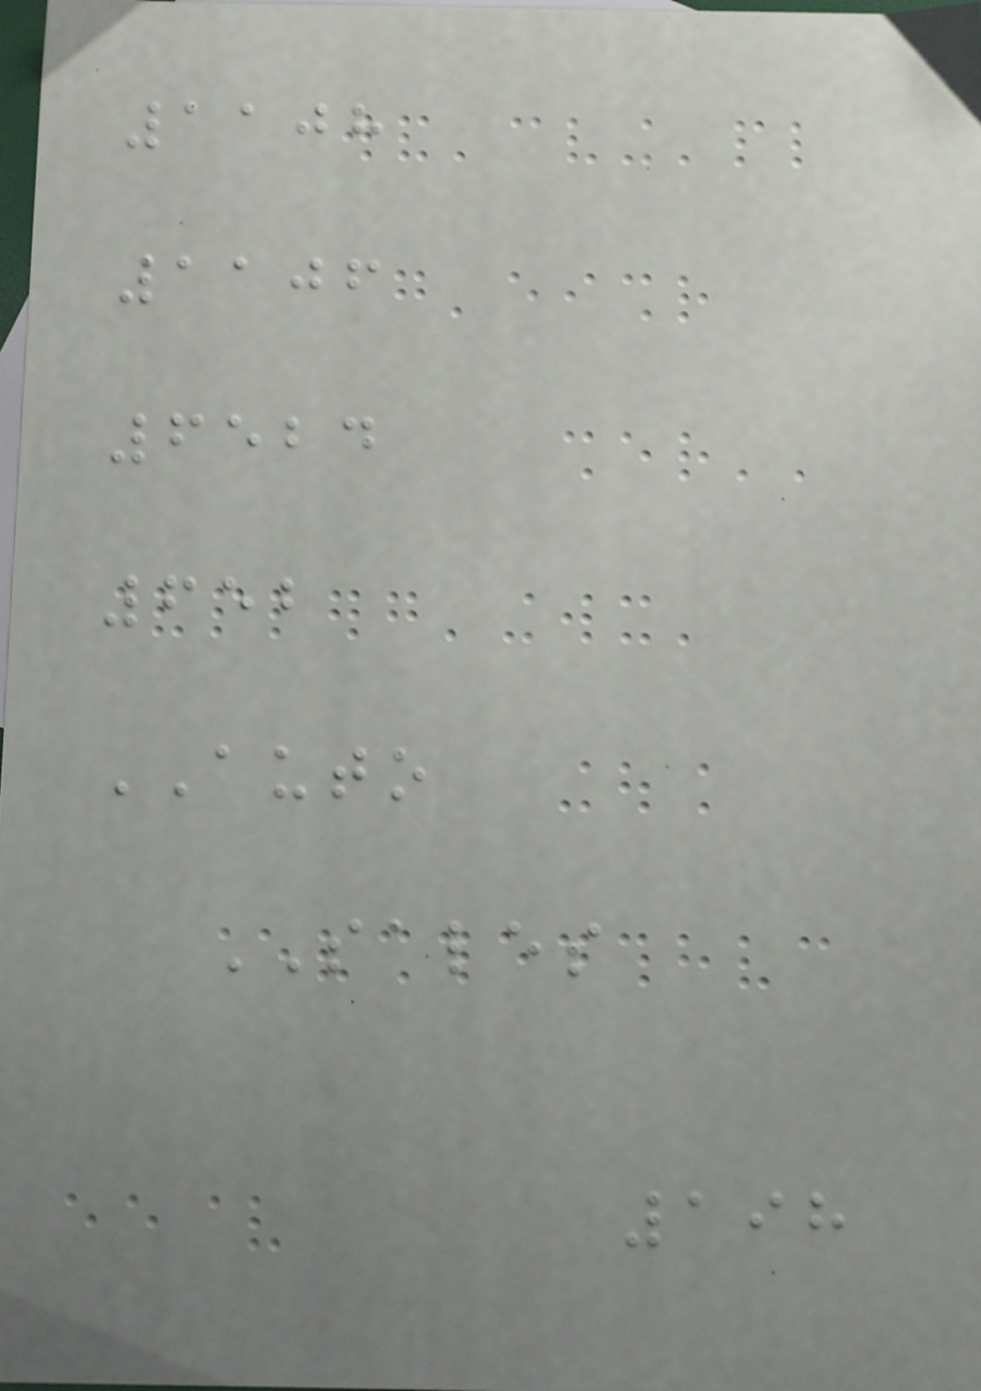1108
1106
6524
652
AUTO
SALES
198
